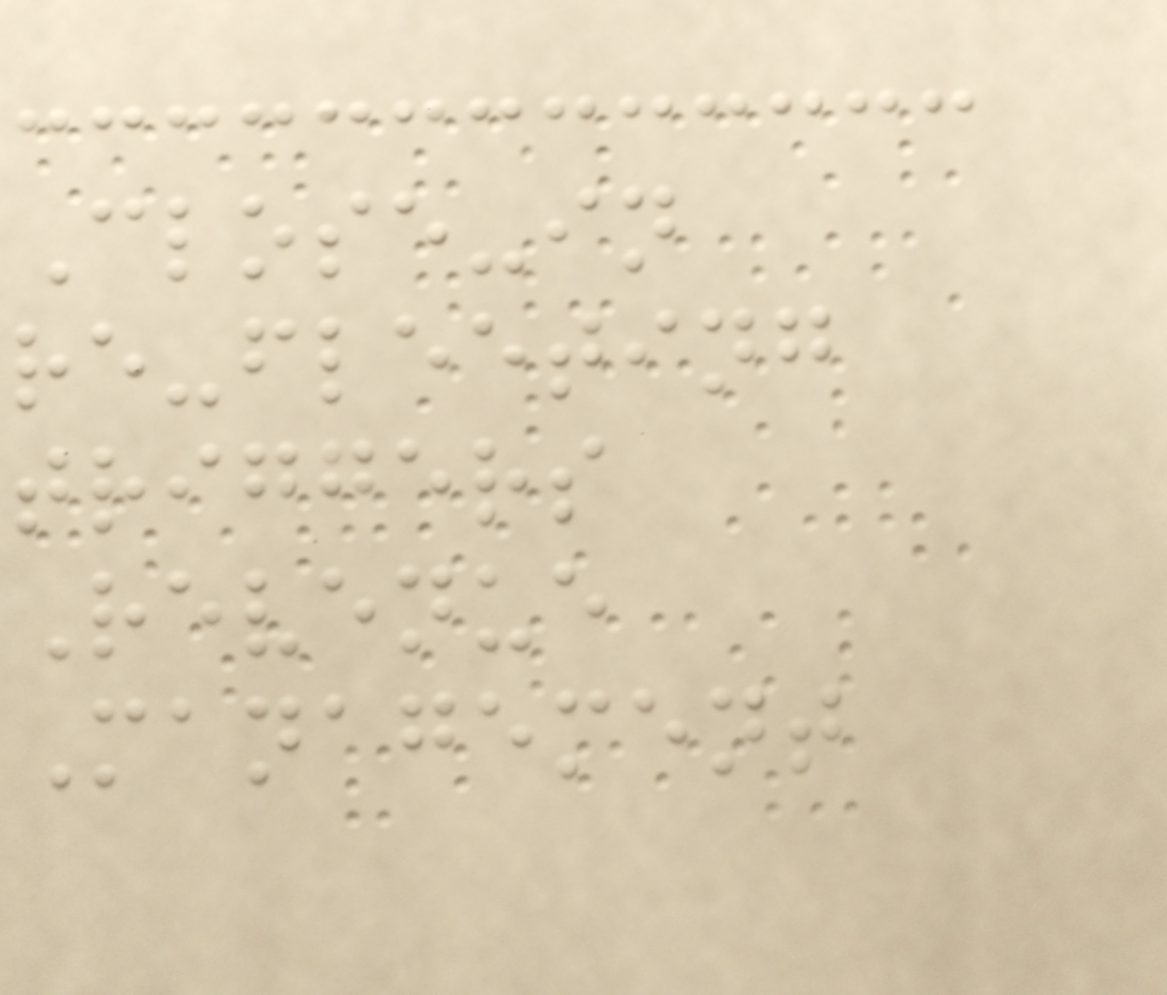Close-in
re-fleeting
triggers
Revenue
Management
